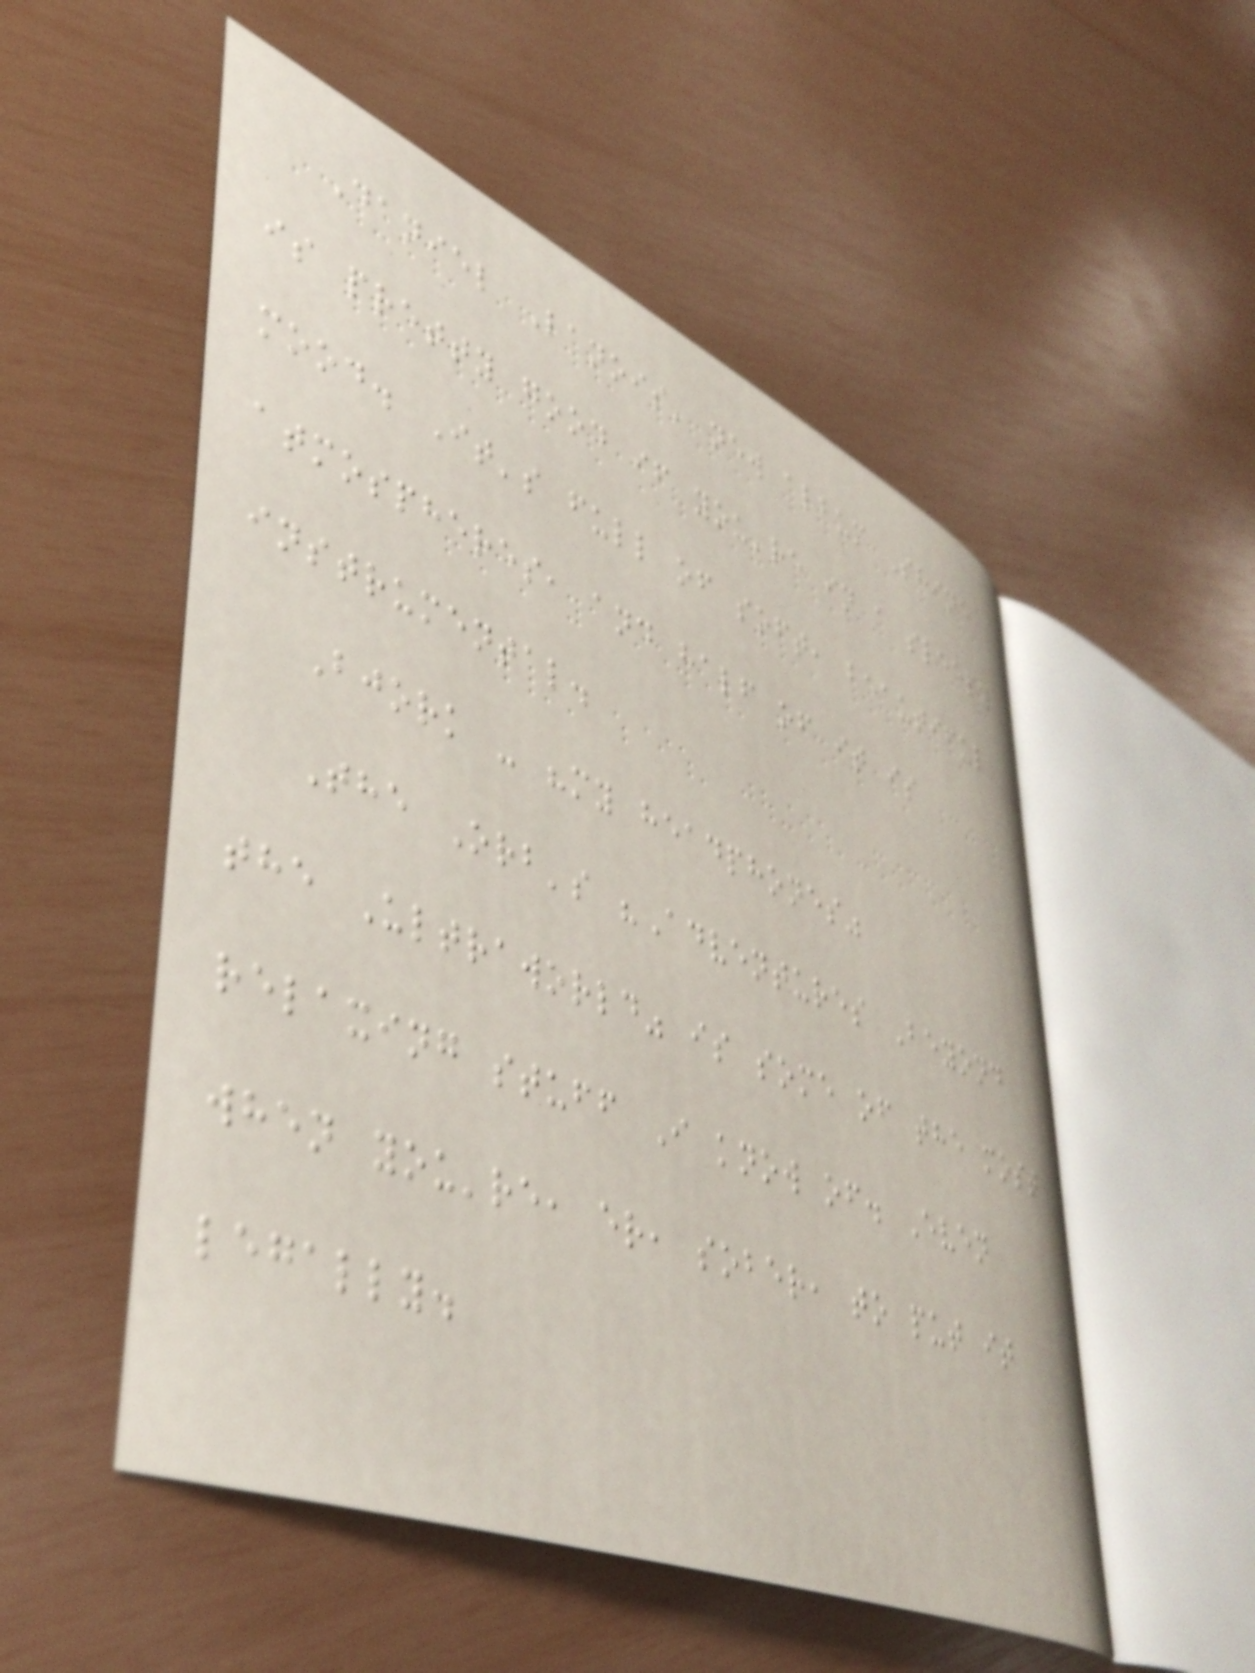Daniel Lanois' new album Shine
is pretty good if you're in a sleepy
mood. It's full of soft, beautiful
atmospheres, and half of it is
instrumental.
Bjork - "my headphones"
The Orb's "Adventures Beyond
the Ultraworld" is some of the most
relaxing stuff I know of. Even
when you're, er, sober, to put it
legally.
